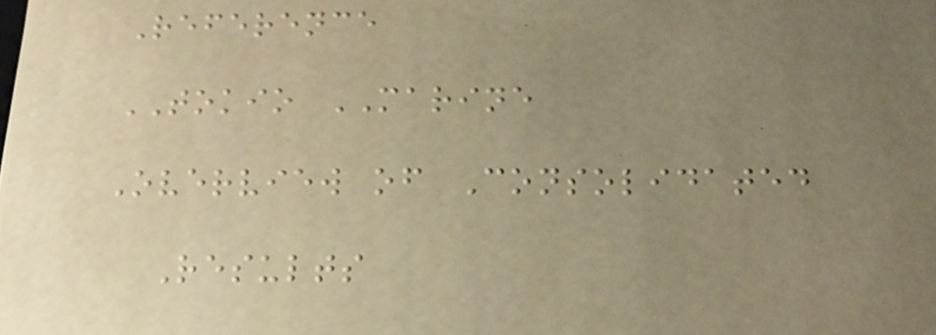Reference
TOKIO MARINE
Overview of Consolidated
Results
